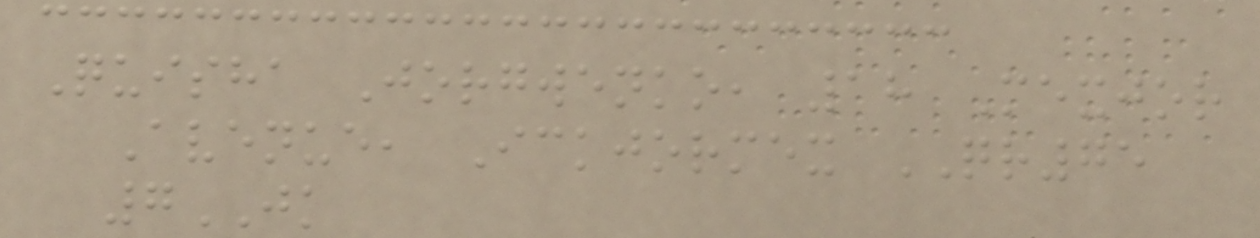Quisha Jorgwenko, 18 Mexjor
Avenue, Ickjormex QR75
7JK
